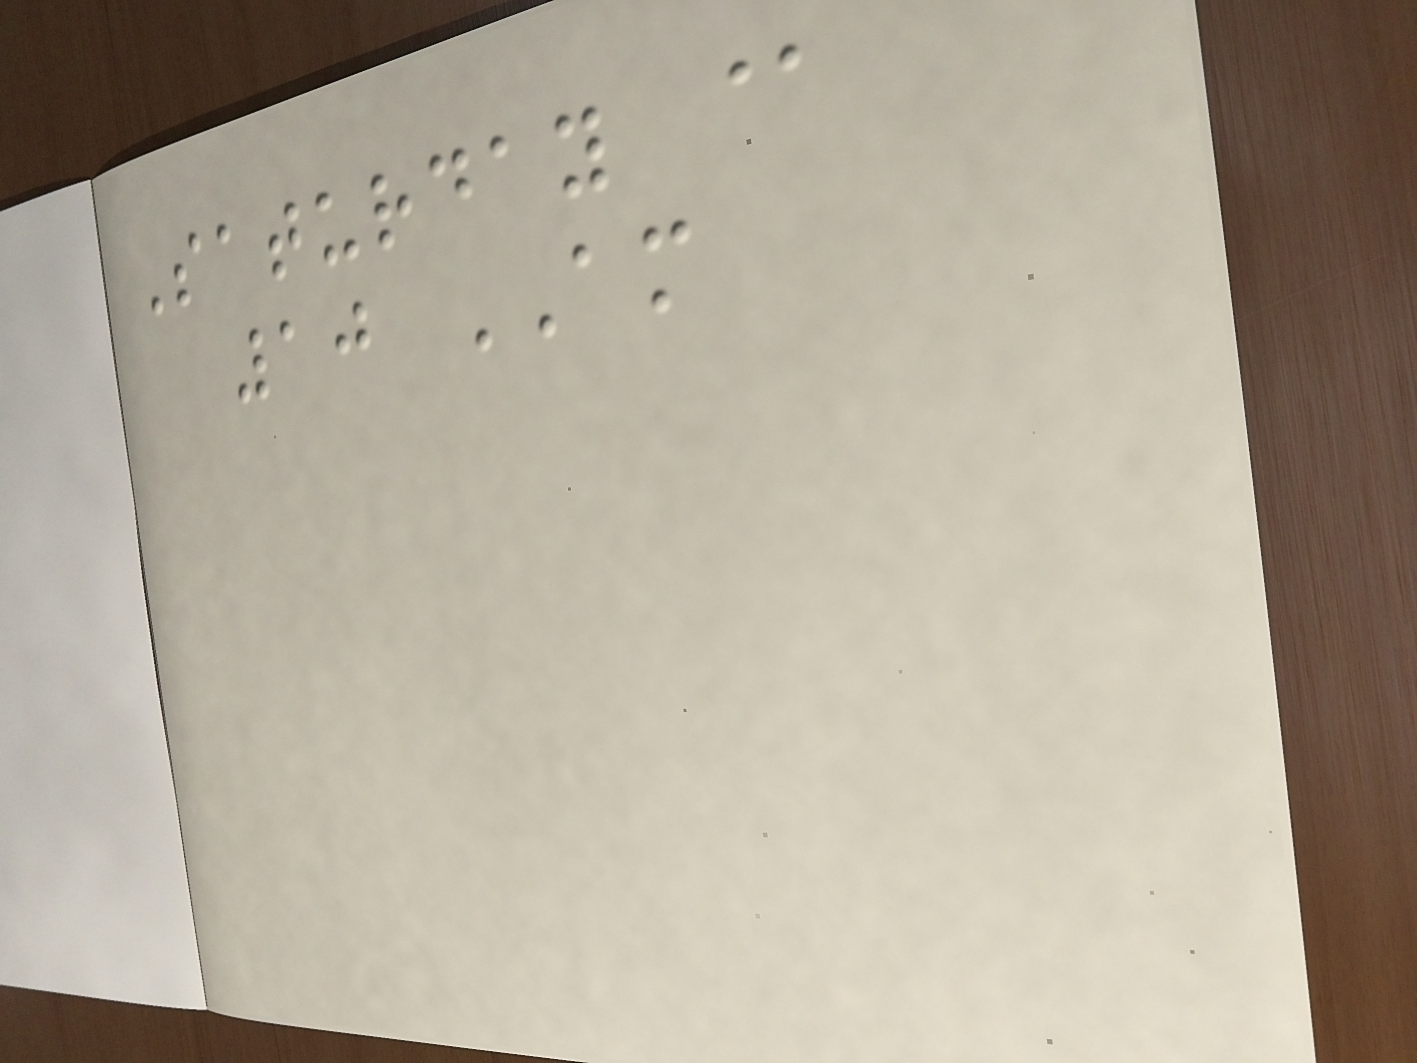Saturday @
10 AM
